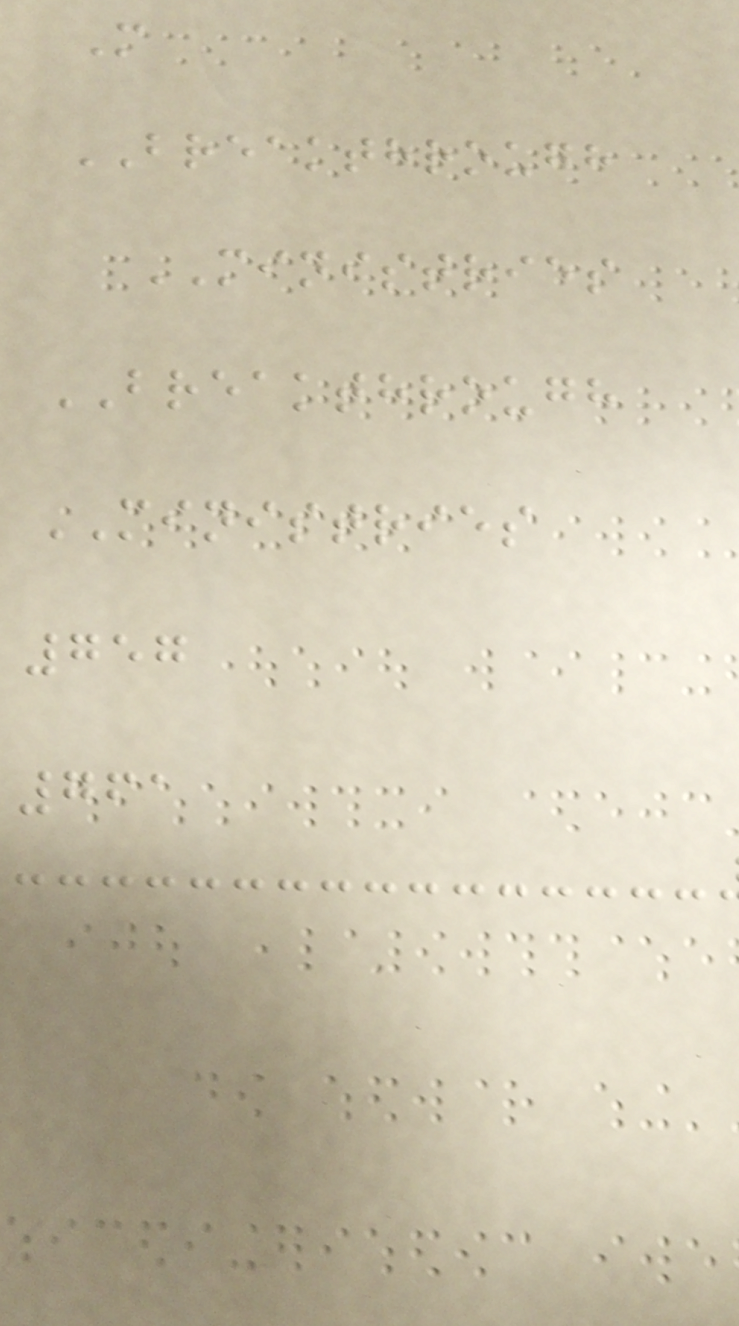M
BREAKTHROUGH
MINISTRIES
BREAKTHROUGH
MINISTRIES
757
761
